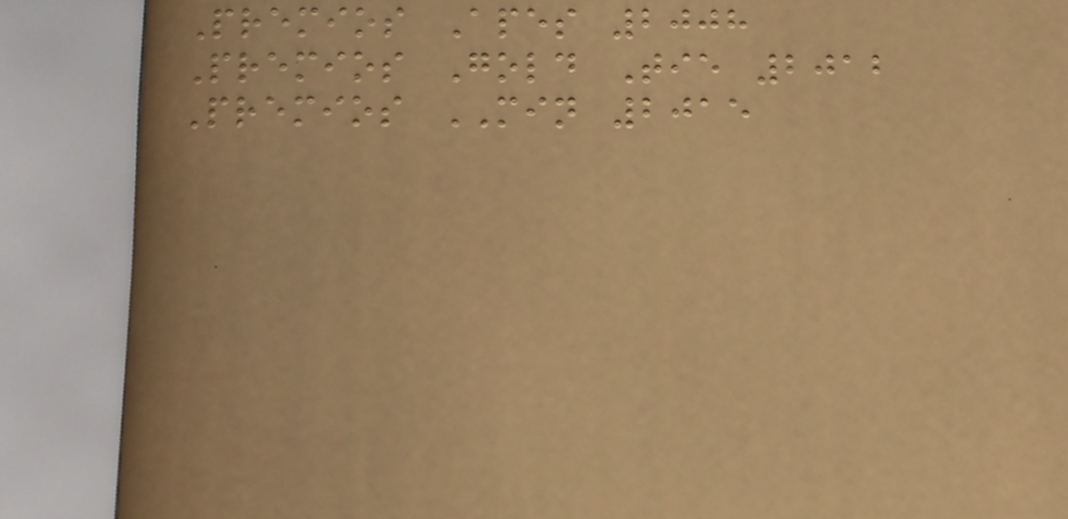Premios Apes 2008
Premios Gold Tie 2012
Premios MIN 2015
